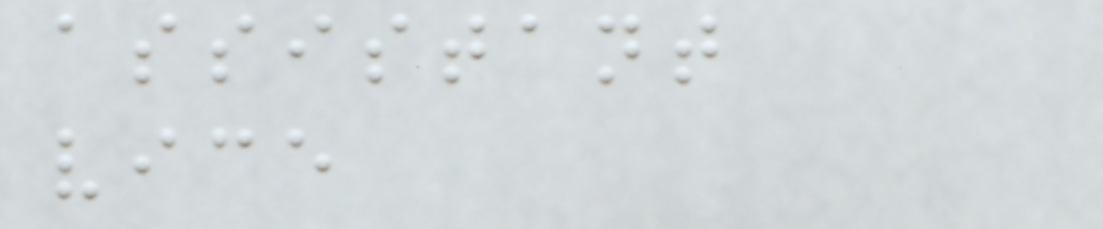assistant
vice
